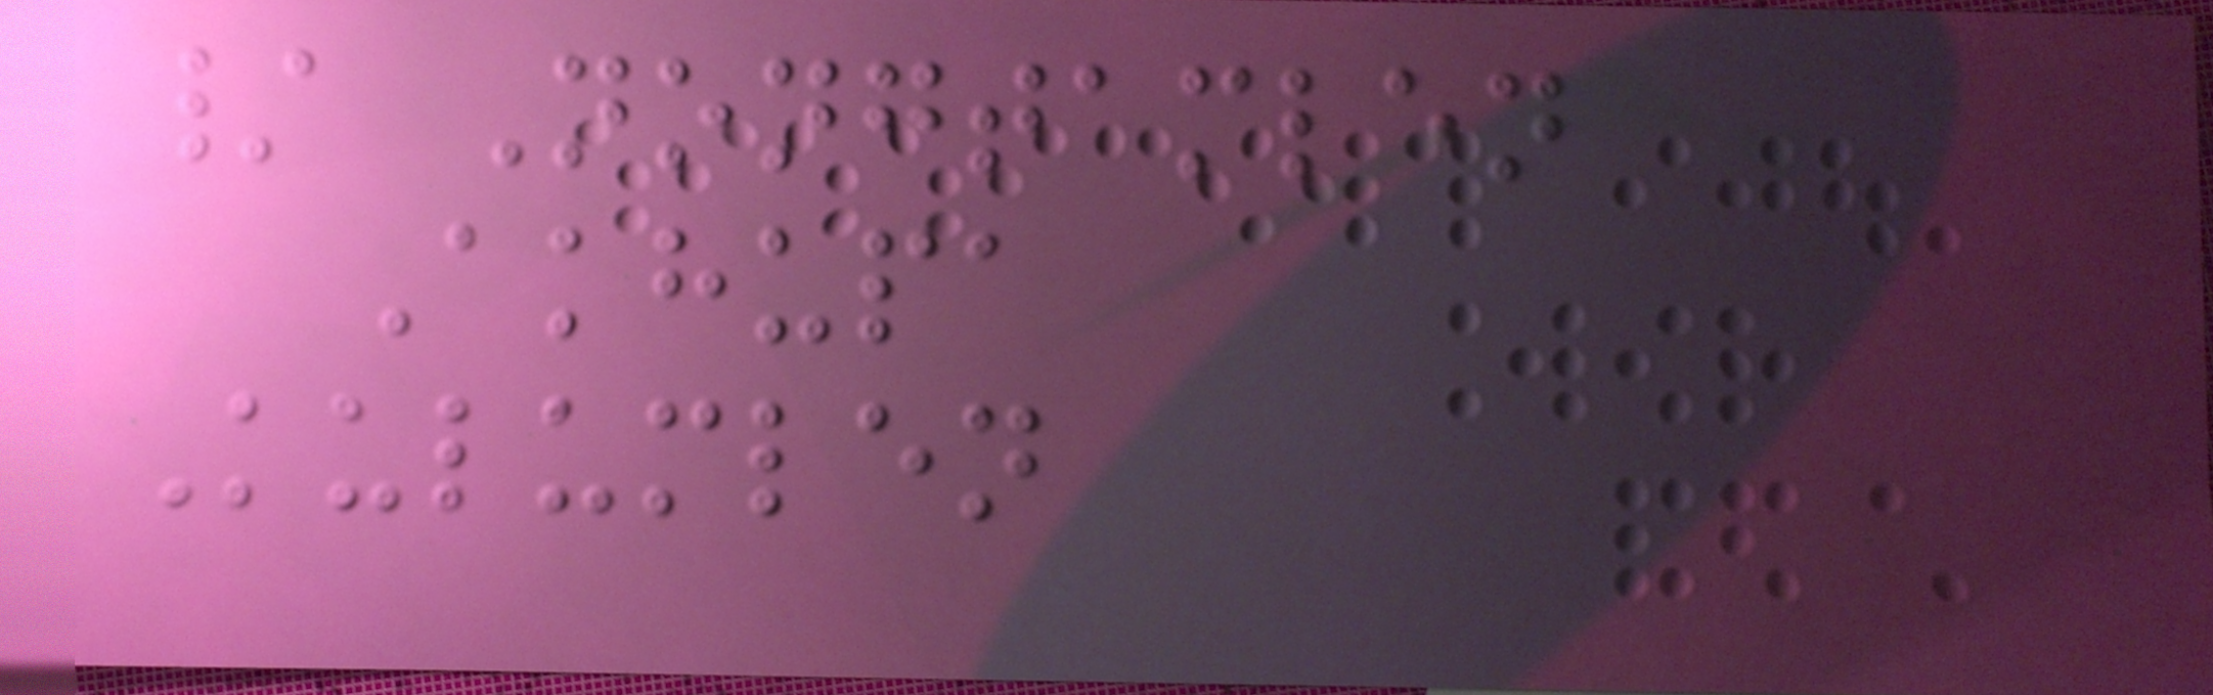/ Nongtamlen
Akhupa
Kulumlen
